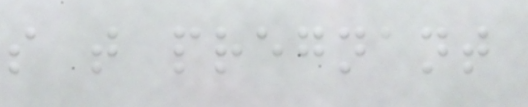so that pregnant
